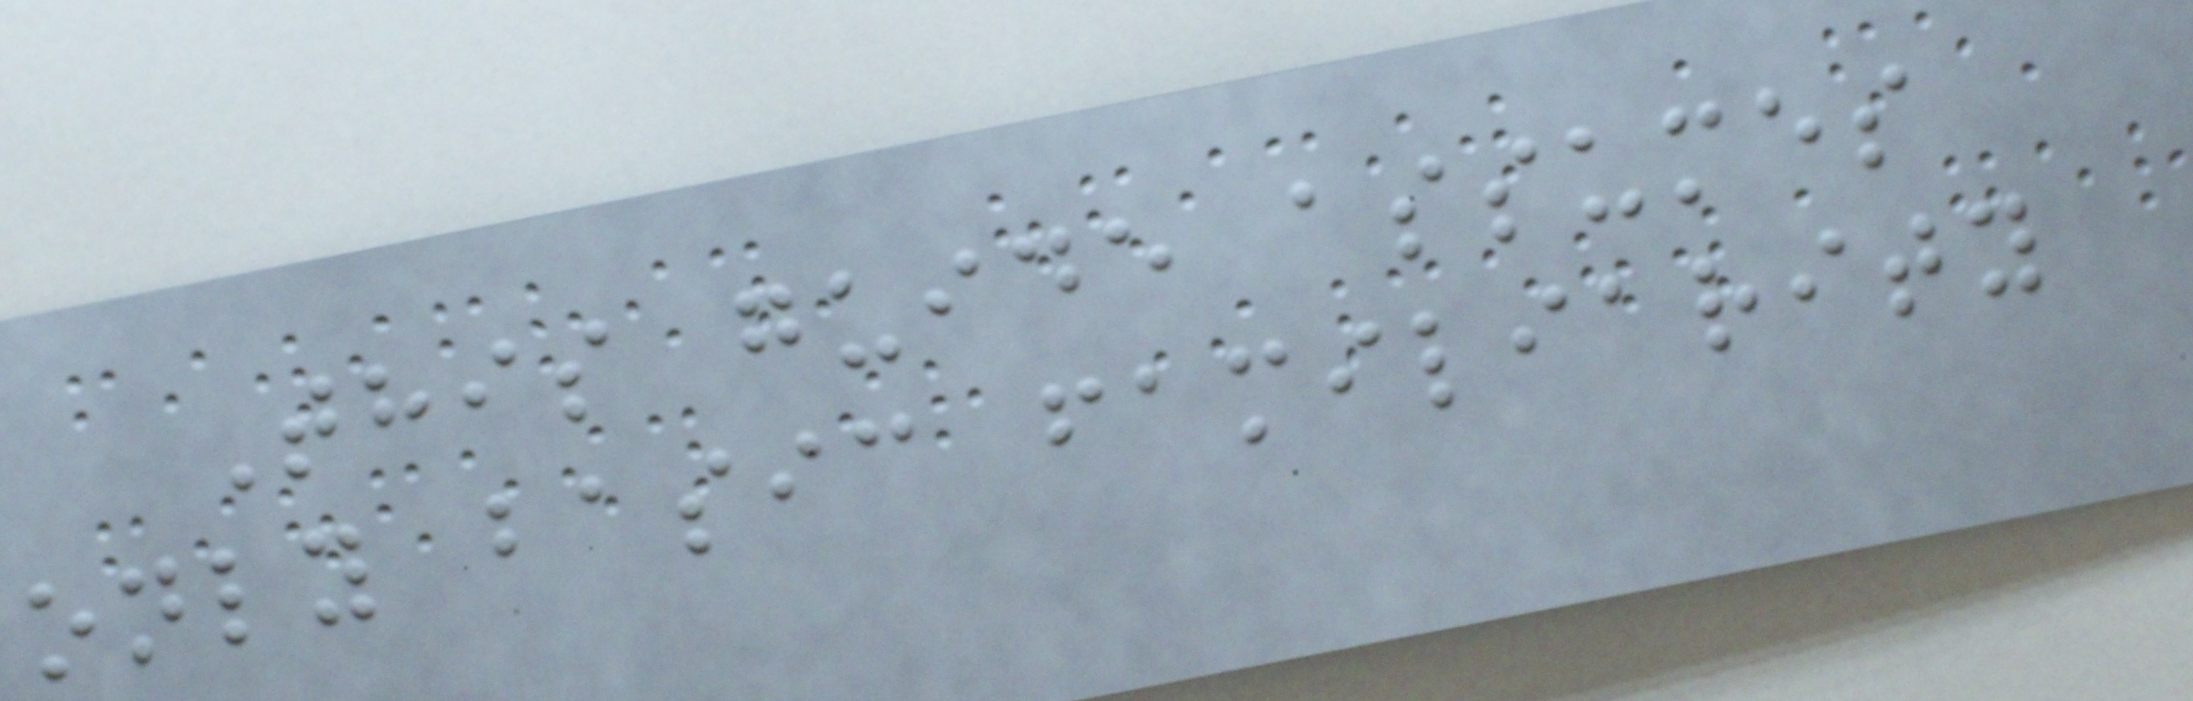This guide assumes
only basic familiarity
